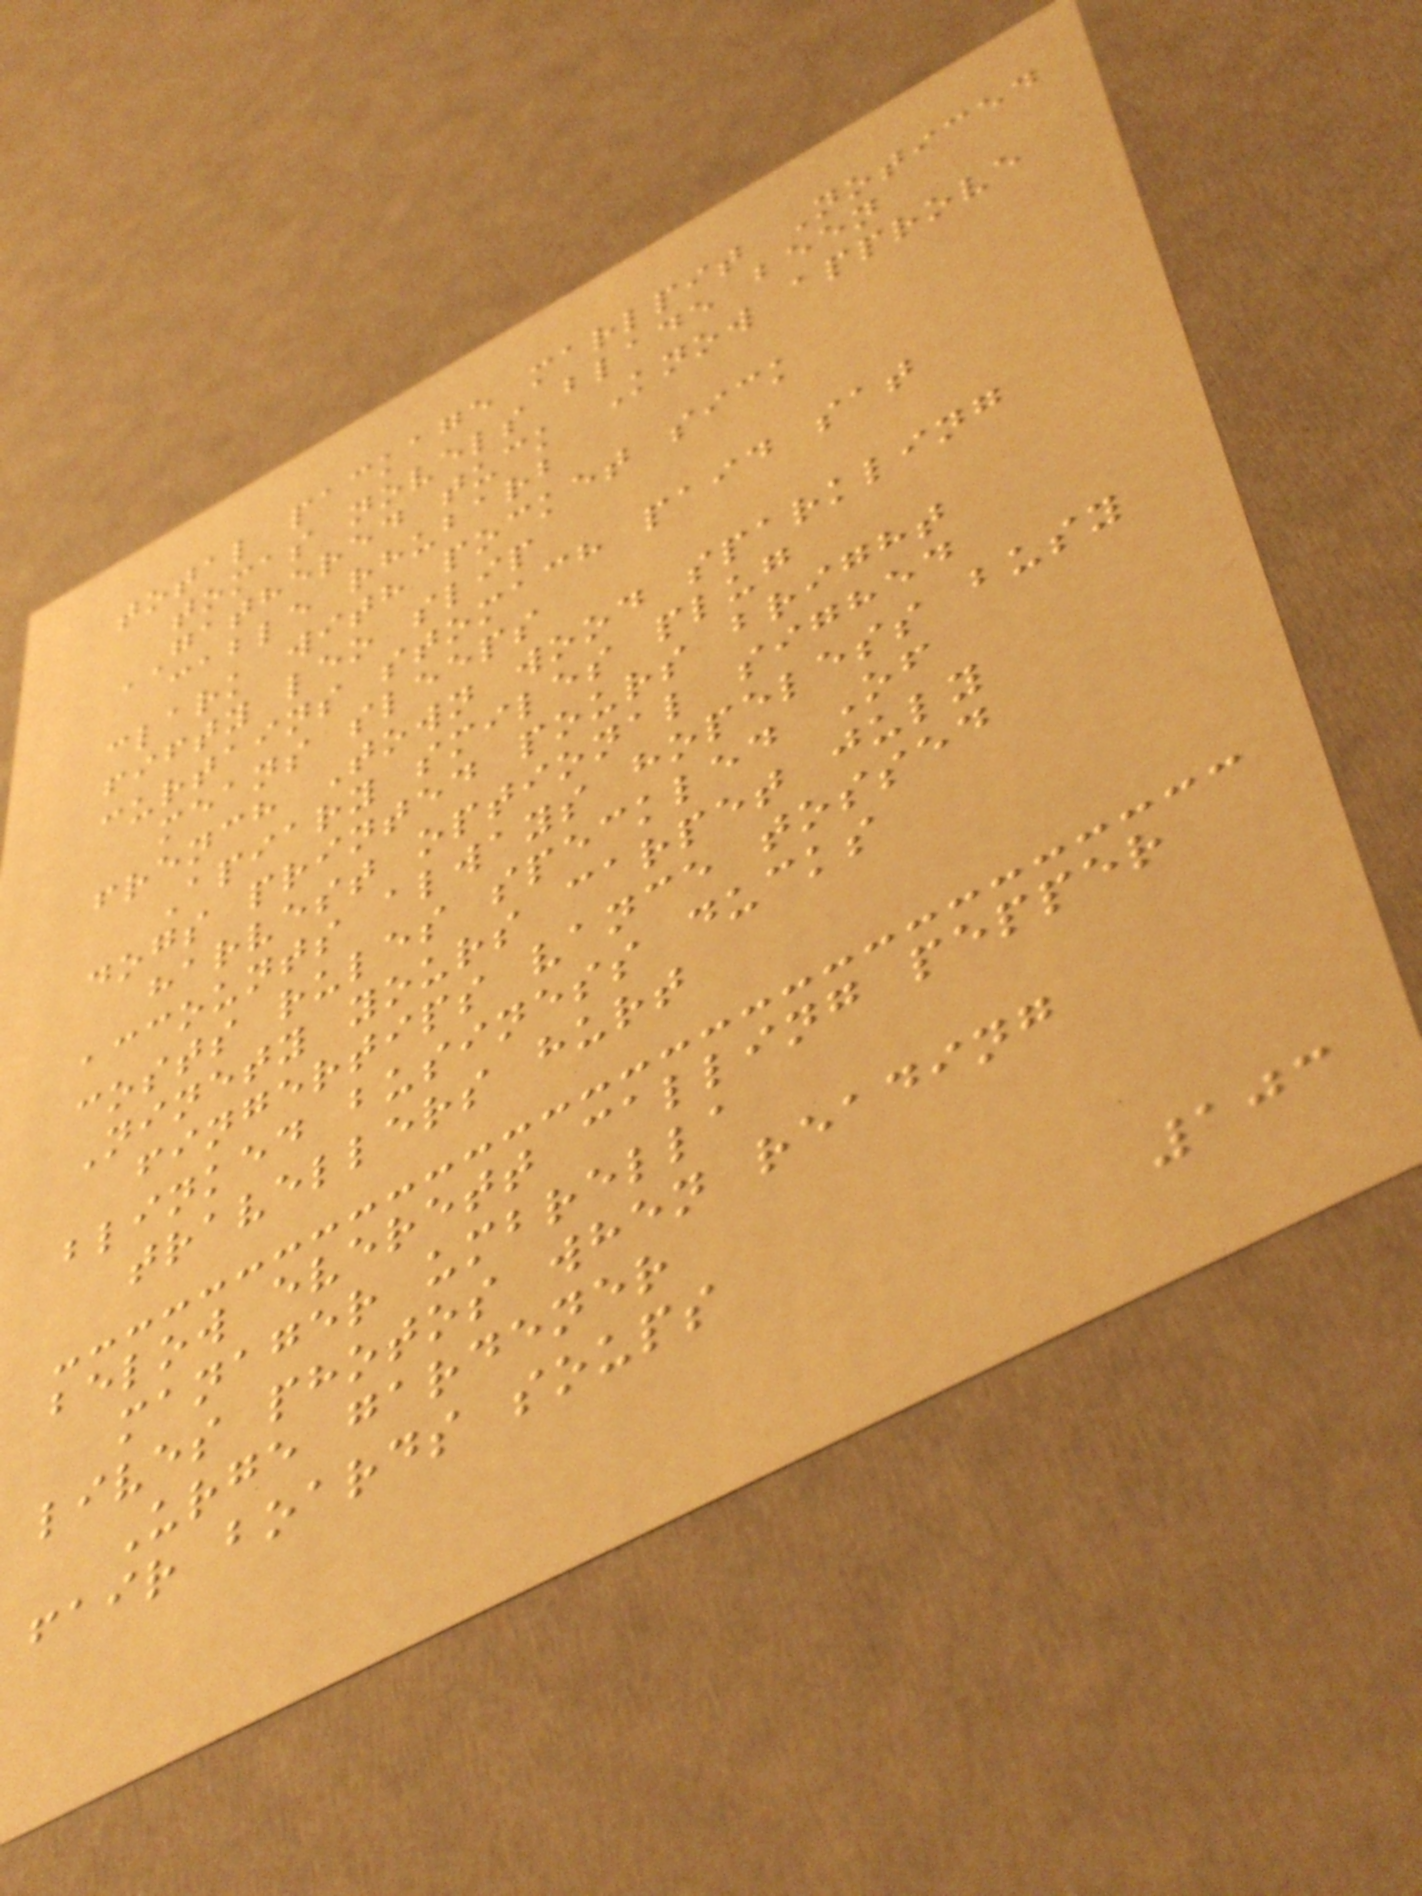total package marlpit Noticed
tomas novels blade been
GATHERED tuck Know approve
cable rhubarb
clark with pocket sick
fifty leo slip
curtains stomach paid sat
means sleeps
french Town wood sparkling
Apiary smiles plug
dogs printed pours bright
harvest optional sighed
accounts always hopeless busy
costs rules speckled Of
Ninety yours carpet july
fingertips vance tossed
blinked business ducks
travellers hurt
below everett calling pepper
manager umbrella
lives photos when reading
Urge gardener
fair boards soups
103
